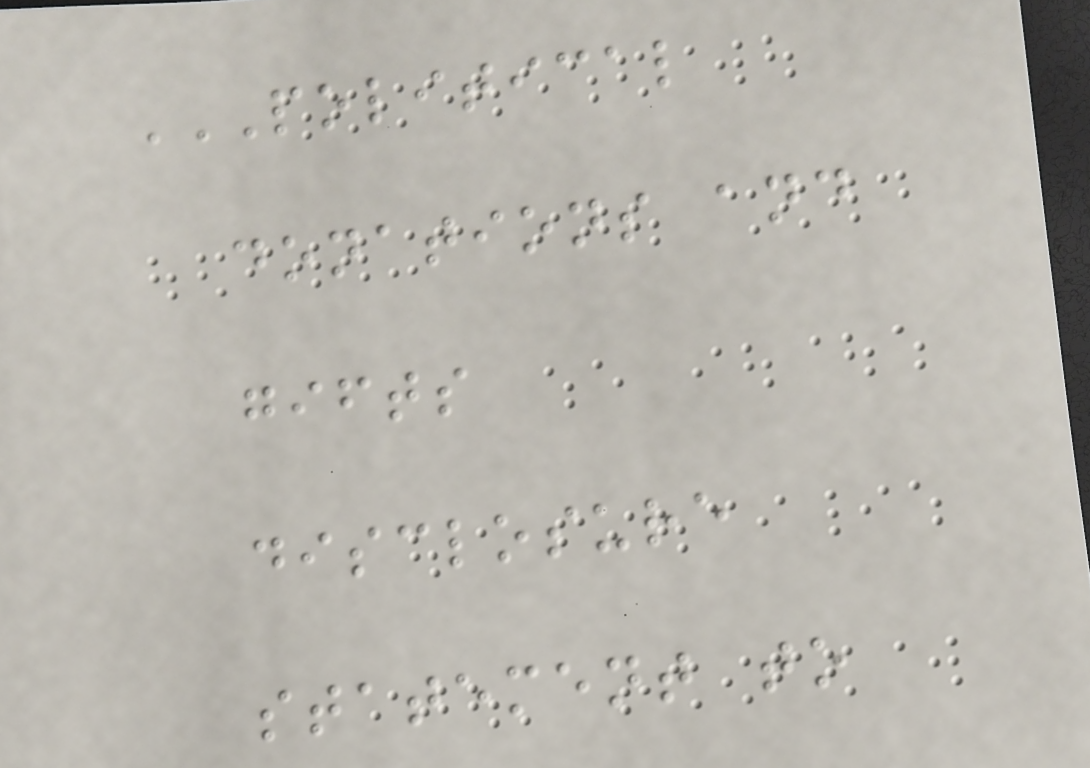POLITICAL
DONATIONS AND
GIFTS
DISCLOSURE
STATEMENT TO
